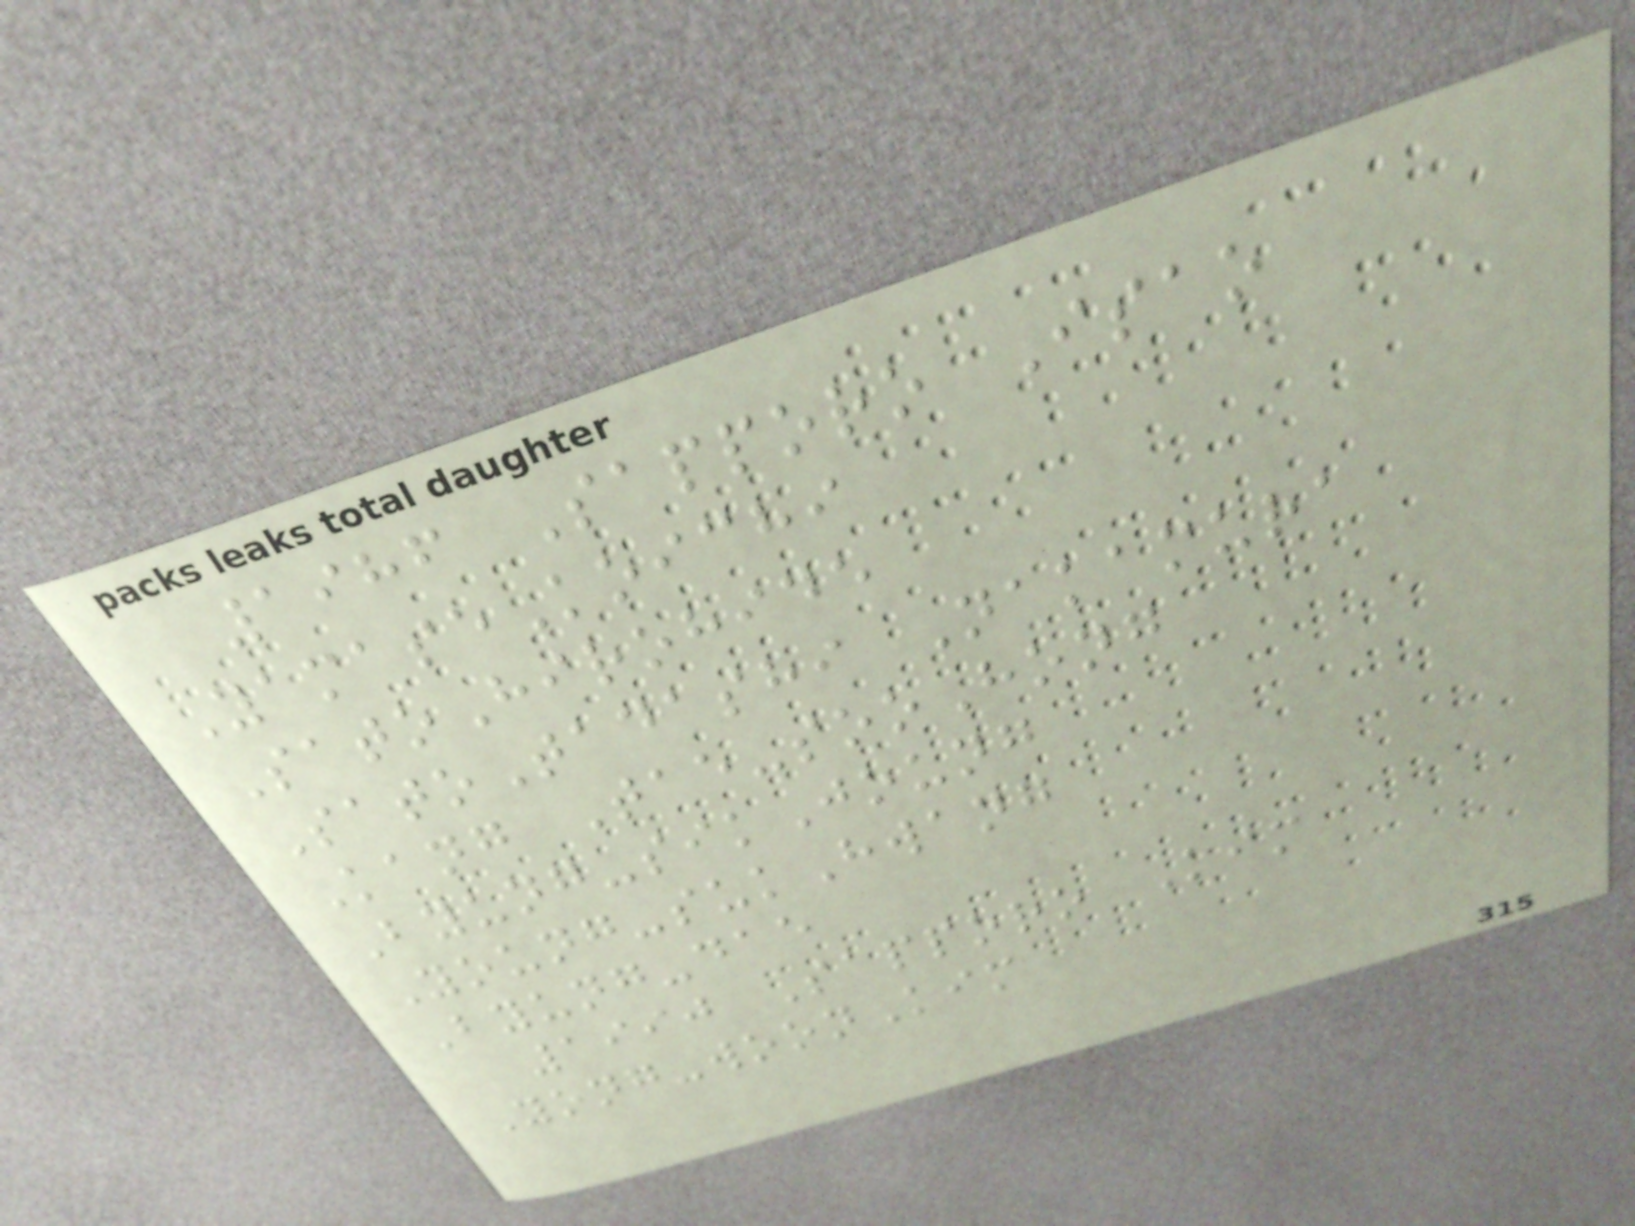1986 Sapporo Isao
YamaseKoichi
SatoHirohide
SatoTadashi Nakamura
Kang Tae-sooHong
Byung-sikJoung
Young-sukHwang
Byung-dae
1990 Sapporo Kim
Yong-woonKim
